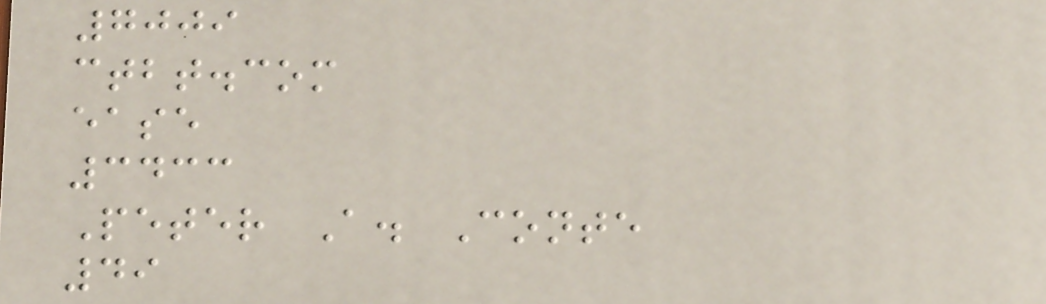7009
ctbt.com
ease
3433
Peter A. Conte
49
